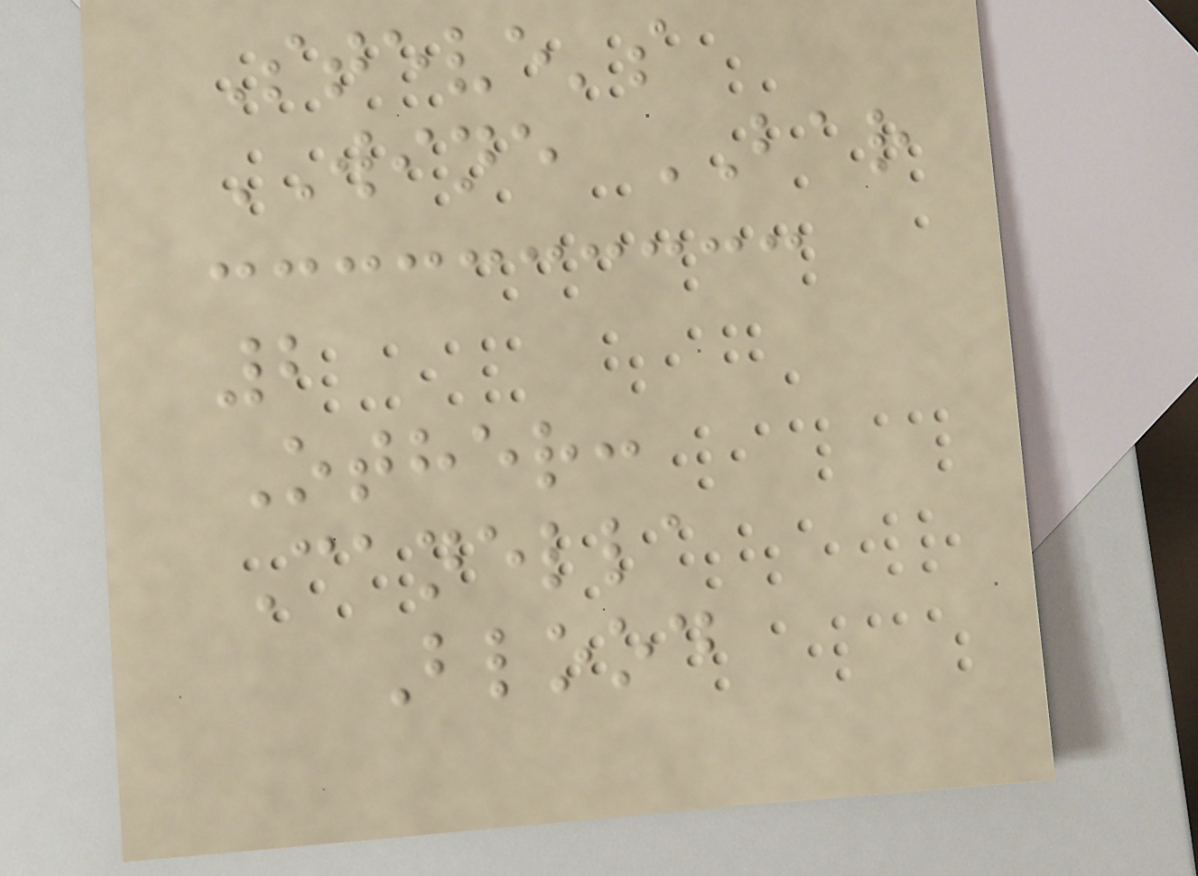Steve's
WINE BAR
2
Other:
Canella
Blood
